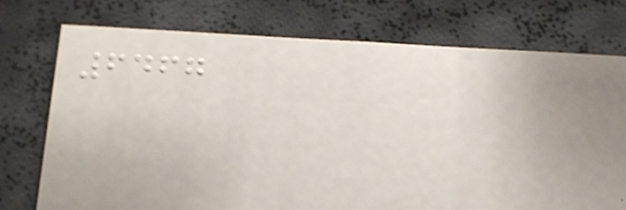6467
